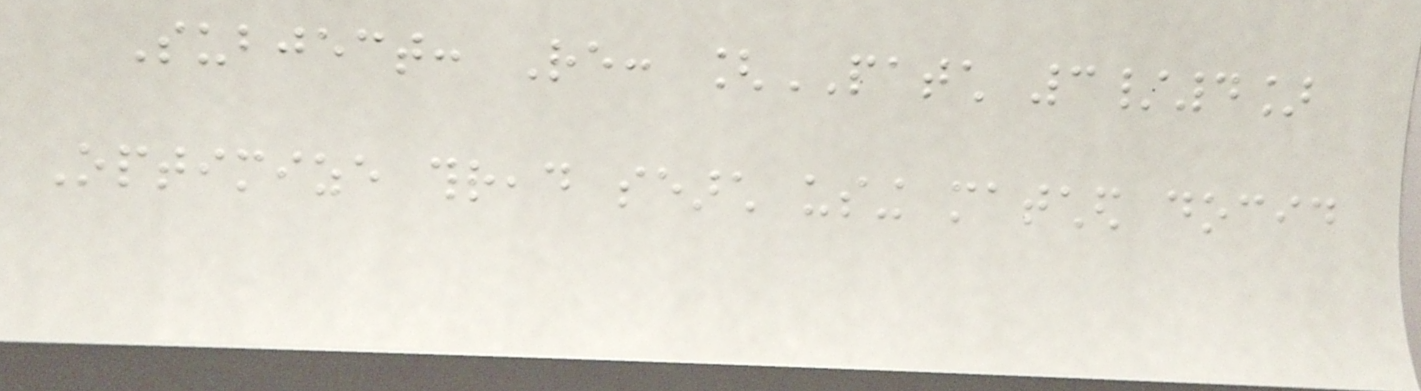Subject: Re: [PATCH 3/4]
Optimize thread search using matched docid
